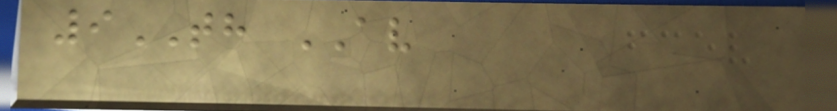9TH AV
